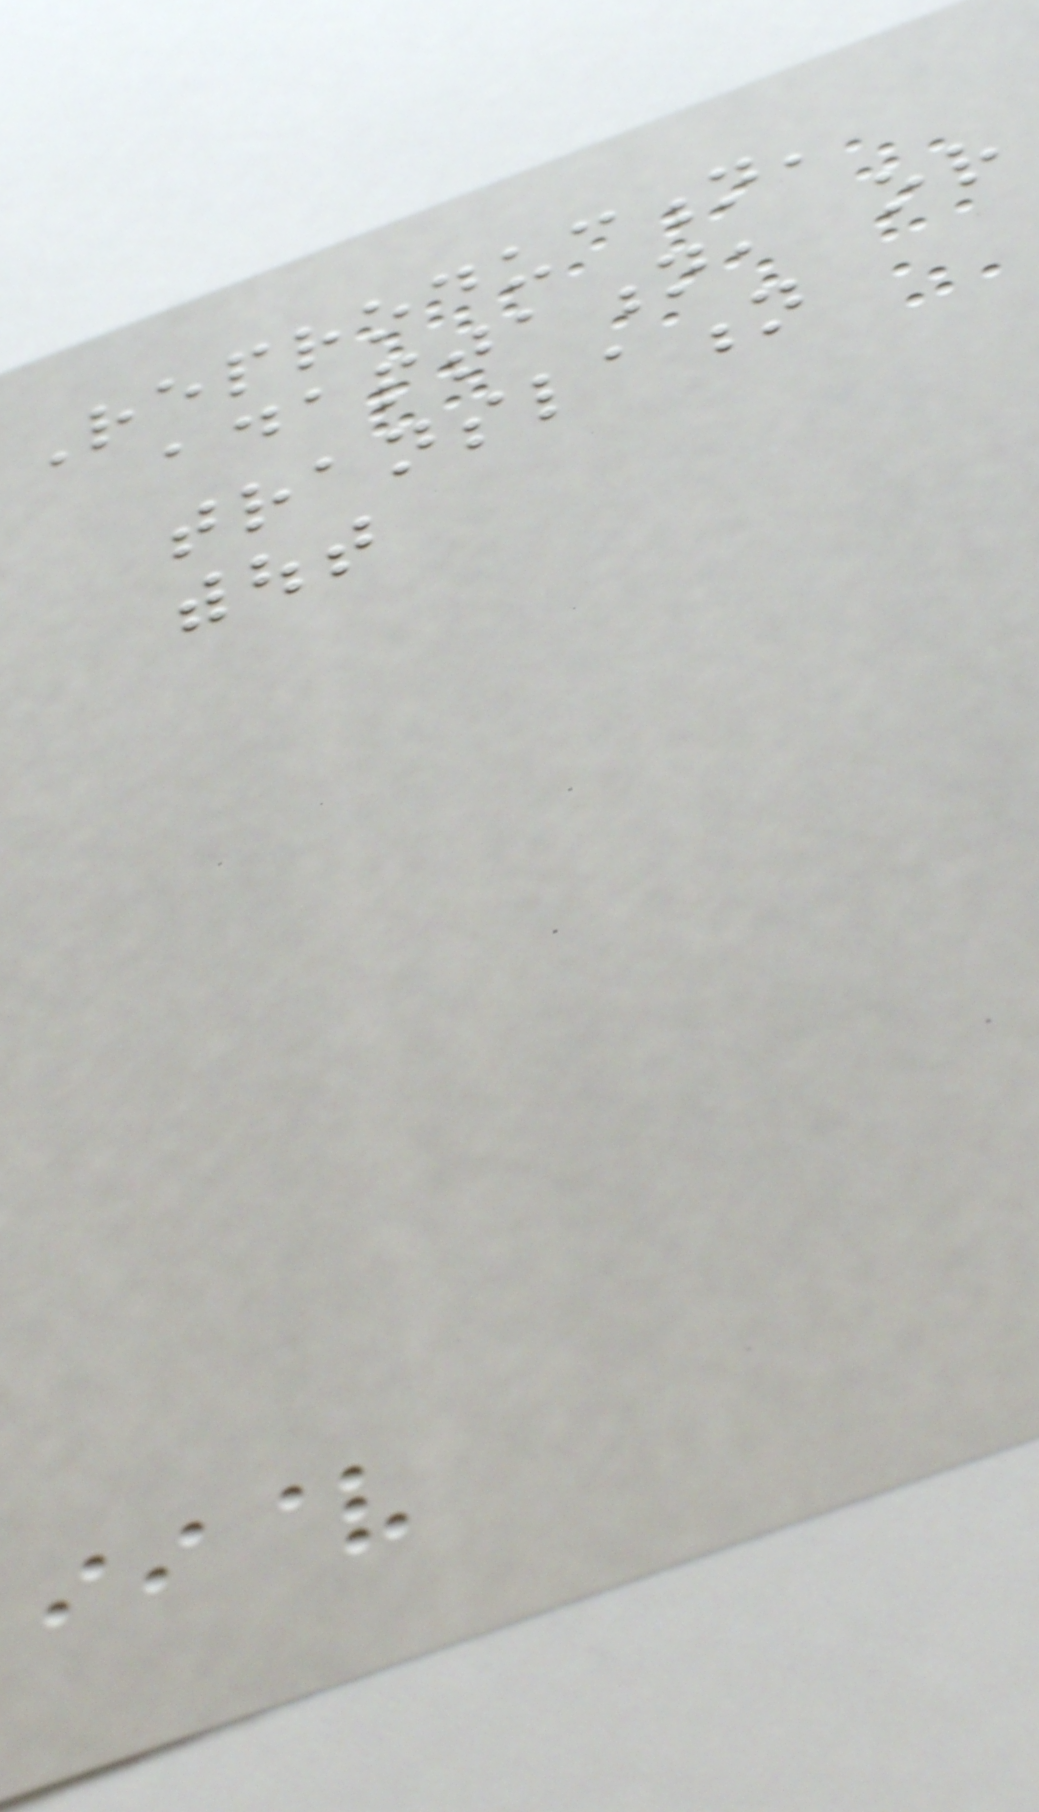Reproduction,
adaptation, or
translation
without
